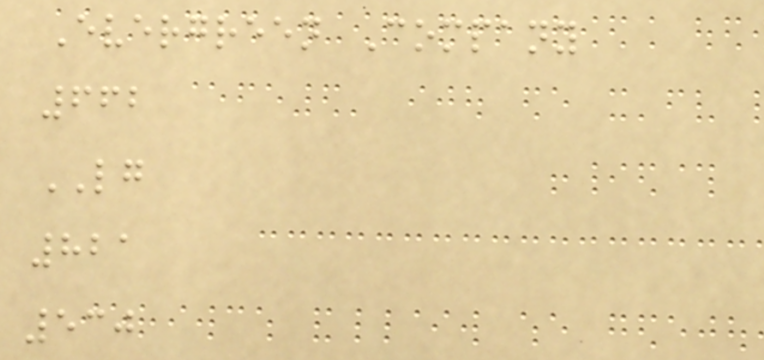Evergreen Company
662
LG
821
530
